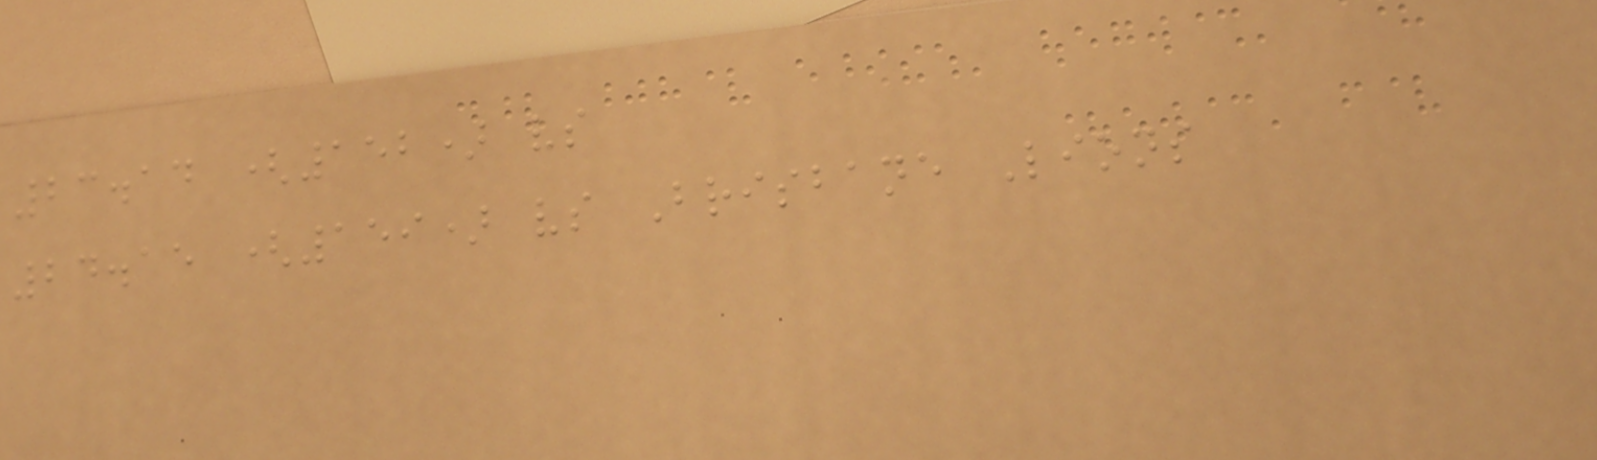23.14 (152) vs
24.15 (159) vs Brisbane Lions
